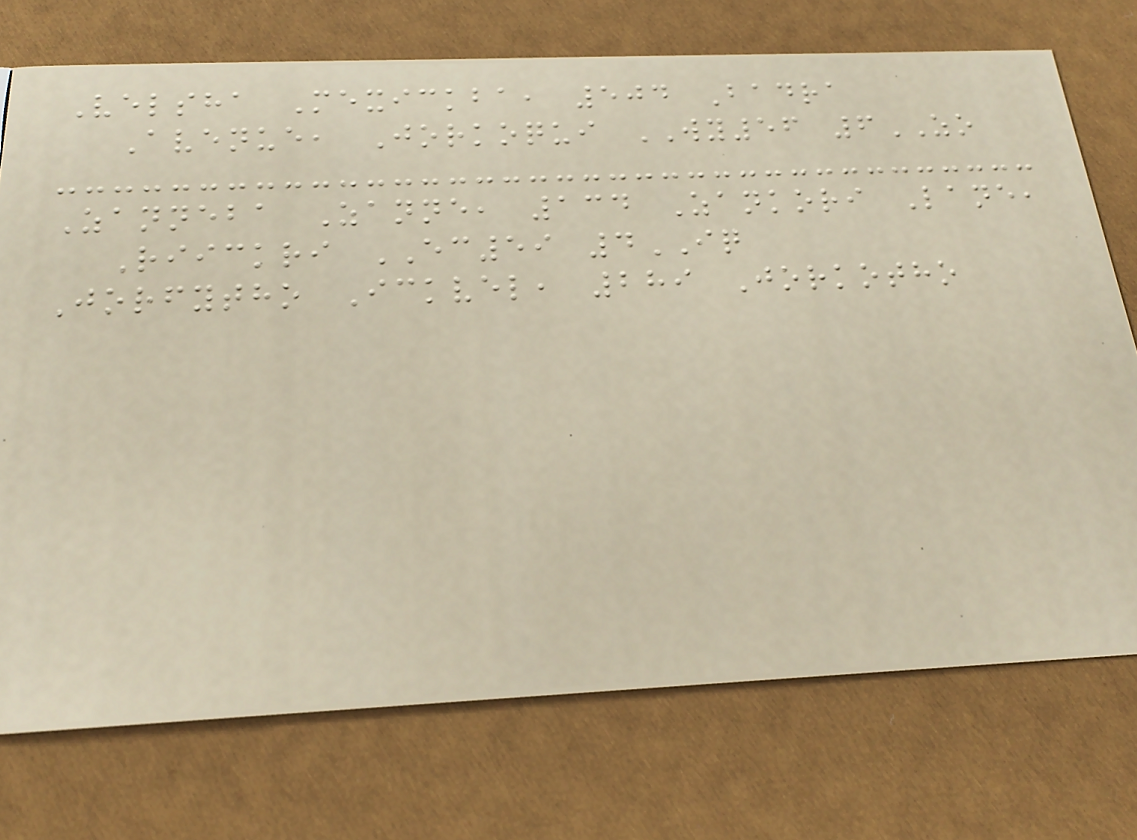Velsha Mexickba, 504 Badra
Avenue, Jorkoqui WY56 6ZO
Zanneba Zanne, 134 Zankori Lane,
Riickri EC59 4IQ
Jorfytho Ickvel, 289 Jorkotho
